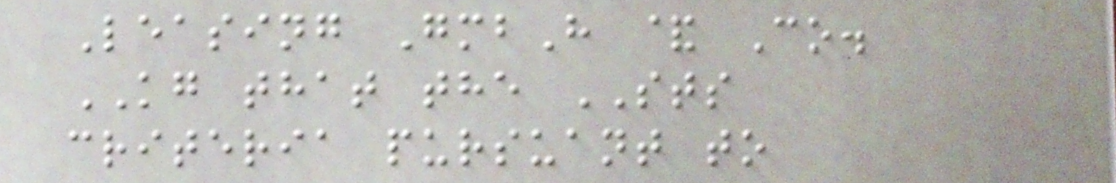Leasing GmbH & Co.
KG that the STS
criteria pursuant to
